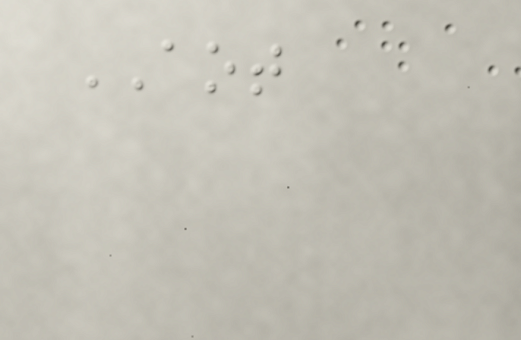AOT
